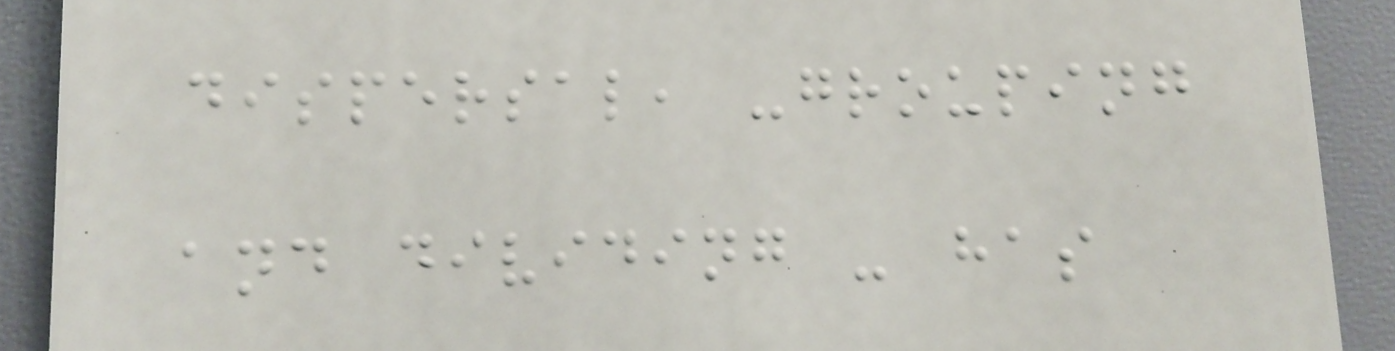dispersal, -grouping
and dividing - has
